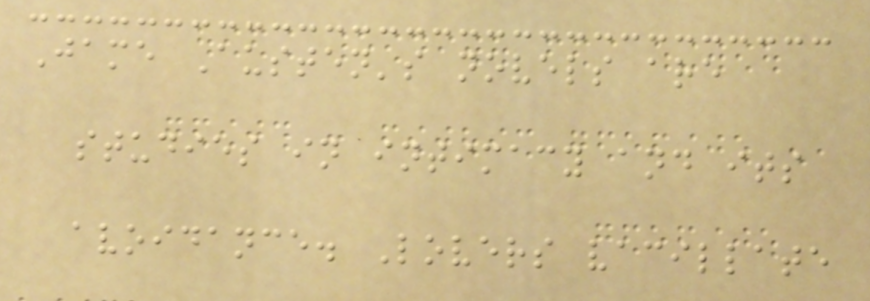Jame Austen's novels are
studies in intimacy and its
avoidance. Lovers vacillate
